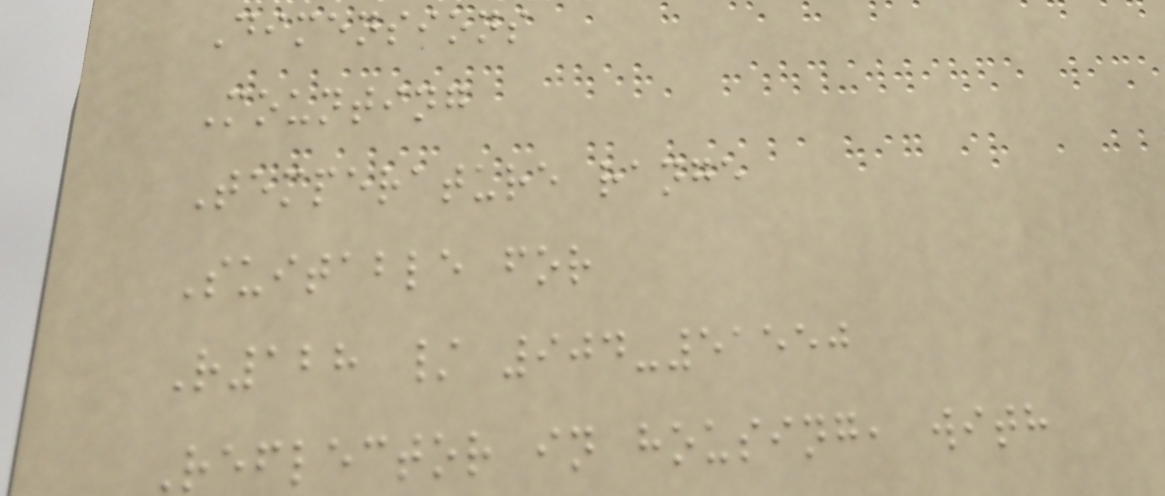Dimensions
Mounting
Temperature range
Suitable for
R128 / 904-51550
Reflector in housing, with
